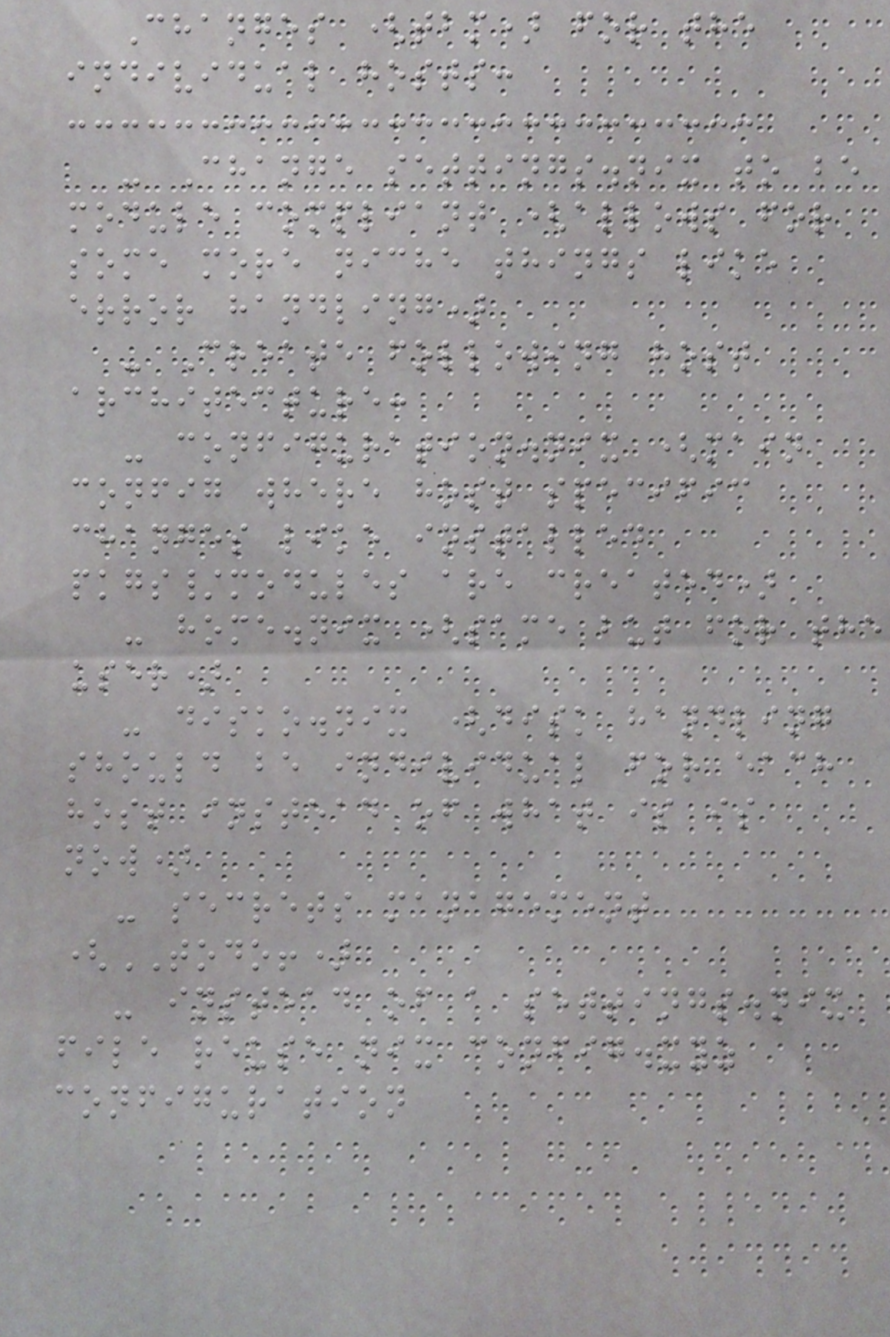Changes (tbm) for the
individual hosts:
- Change settings.nix to be
module compliant (allows for
some more niche things like
error handling)
- Create following host
architecture:
- configuration.nix (main
config where host specific
changes like installed
pkgs/modules are created)
- home.nix (same but for the
user)
- disko.nix (disk handling
should be individual for each
host instead of what is is
now)
- secrets management
(TODO!)
- instead of a settings.nix
file reuse nix config.xyz
configuration
